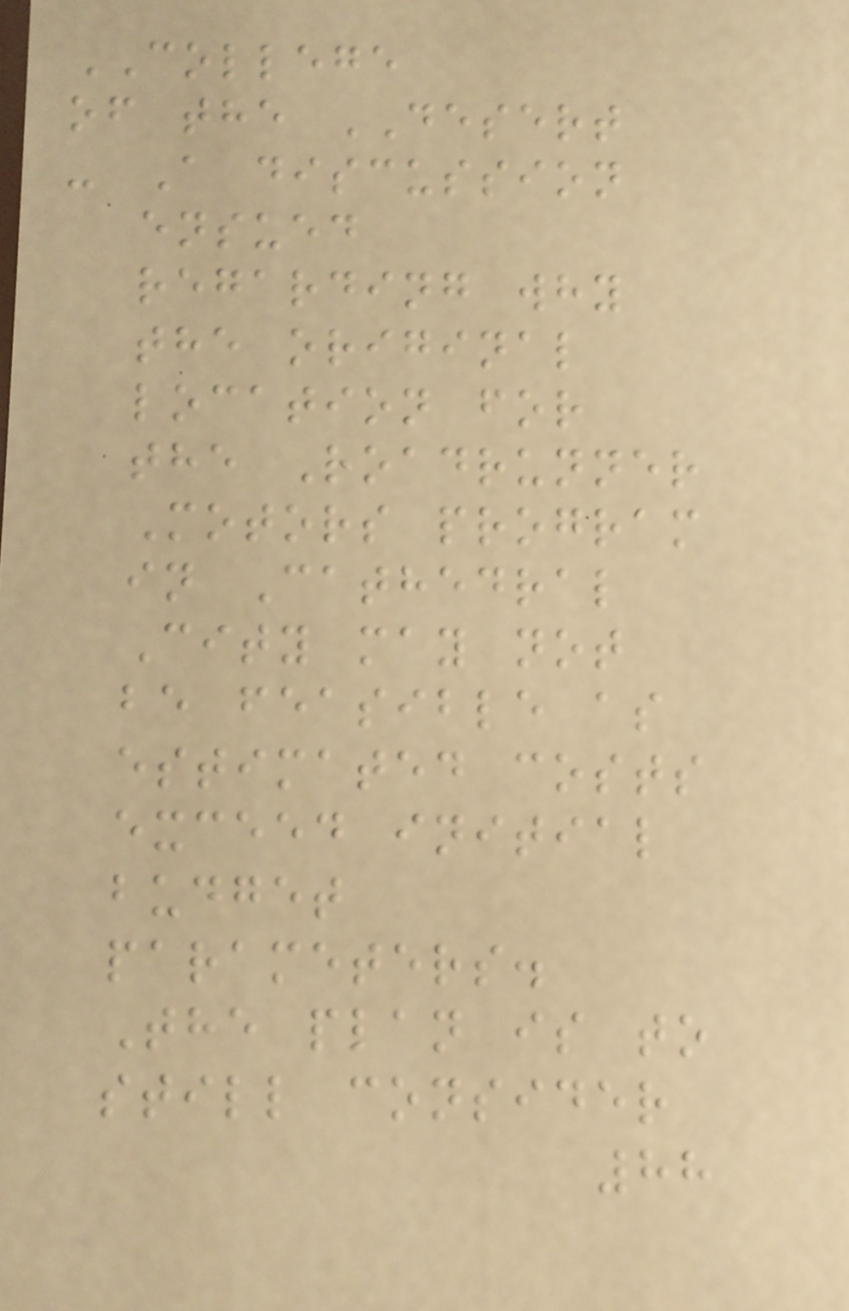COLLEGE
of the DESERT
- A discussion
ensued
regarding why
the original
location for
the Roadrunner
Motors program
in Cathedral
City may not
be feasible as
estimated costs
exceed initial
budget
parameters.
The plan is to
still consider
88
